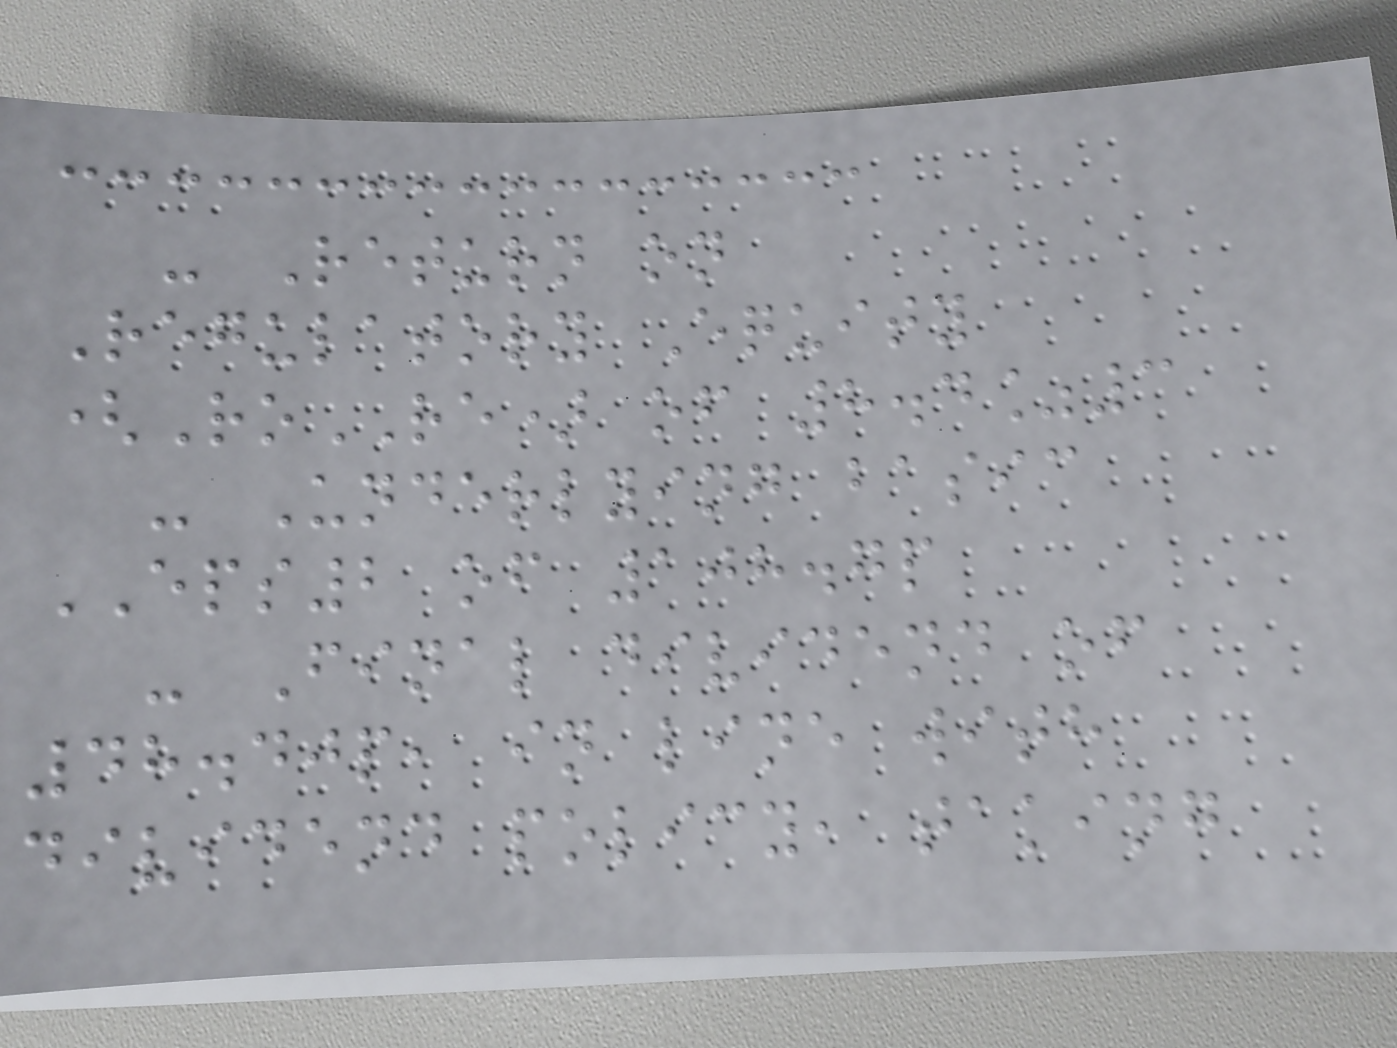- Return on
Regulatory Equity
(RoRE) of 8.4%3
- Underlying basic
EPS2 of 108.7p
- Final dividend of
48.40p, in line with
dividend policy, taking
